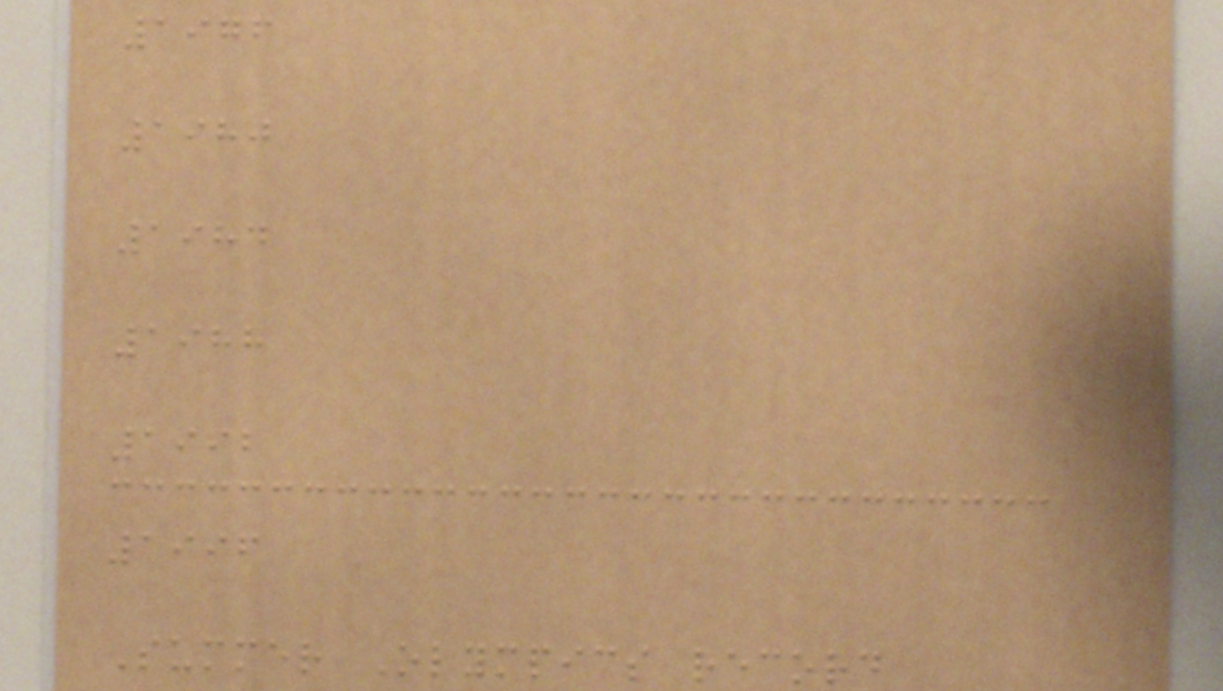1976
1980
1984
1988
1992
1996
Summer Olympics record
